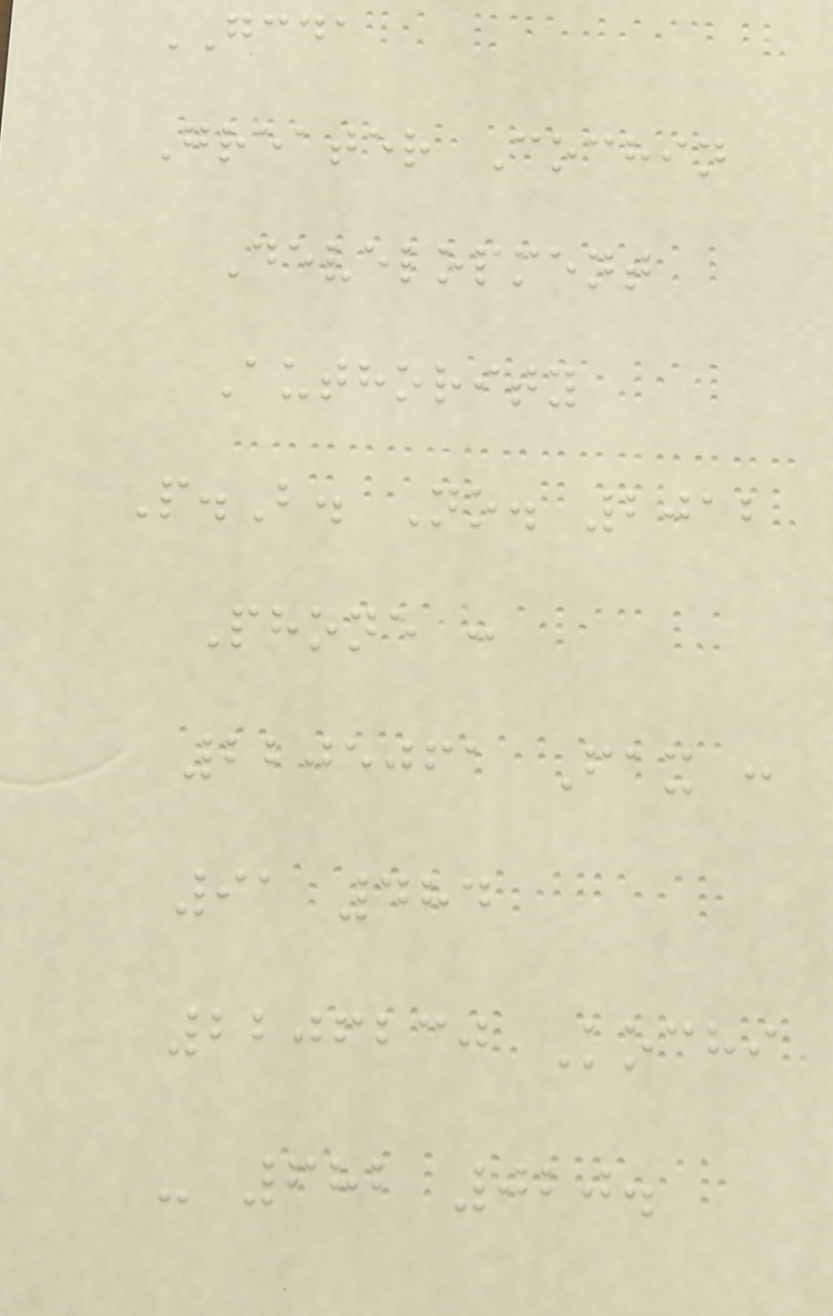GCDA
Greater Cochin
Development
Authority
P.B. No. 2012
Phone :
2205061 Fax :
91 484
2206230 Kochi
- 682 020.
